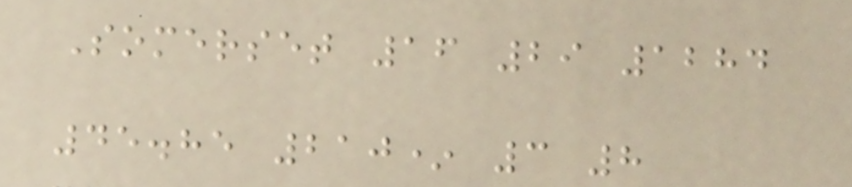Somerset 16 29 1284
45.85 210* 3 8
